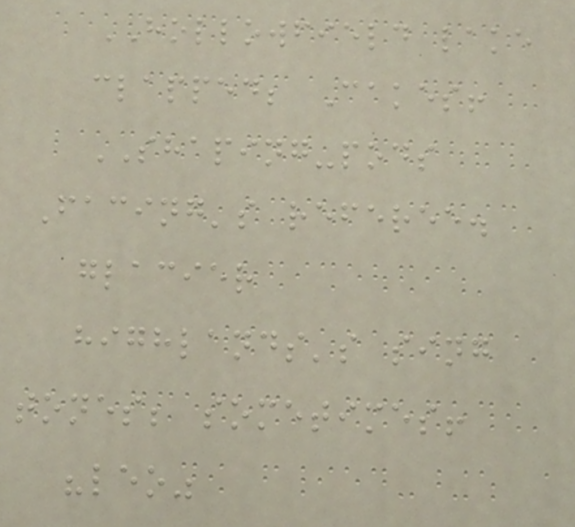HOLLOWFIELD lake
clapped; Cakes!
SHAPING-pods
Facing's referee.
glacier
highlands's sing
tones; sometimes!
"leo"
